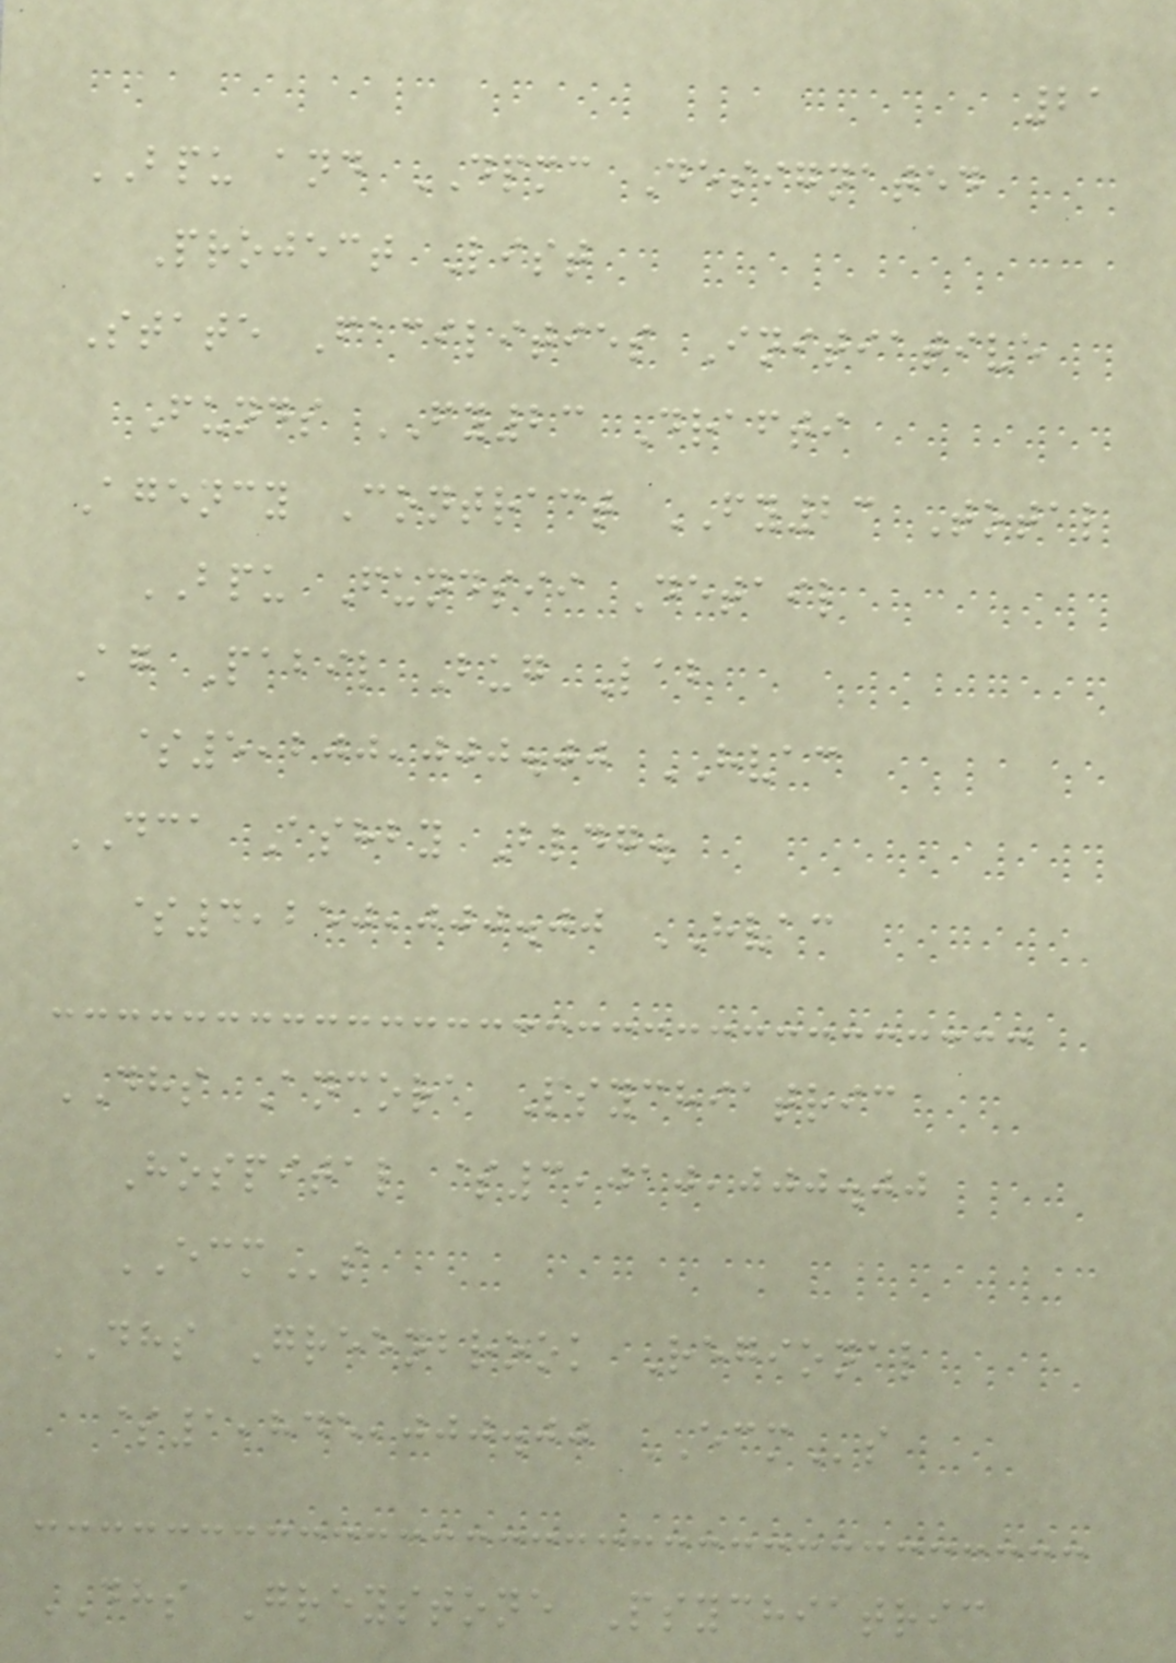21
BPU and DPMC Designated
Project List
State Facilities Initiative
Funds FY23 Drafti
Agency Contract FY23 Total
BPU Fundsii Detail
Ag Pabil Bug Lab
$5,200,000.00 HVAC
DCA Ashby Bldg.
$4,250,000.00 HVAC
DHS Ancora Psychiatric
Hospital $3,010,000.00
ECMs
DHS Greenbrook Regional
$1,845,000.00 ECMs
DHS Greystone Psychiatric
